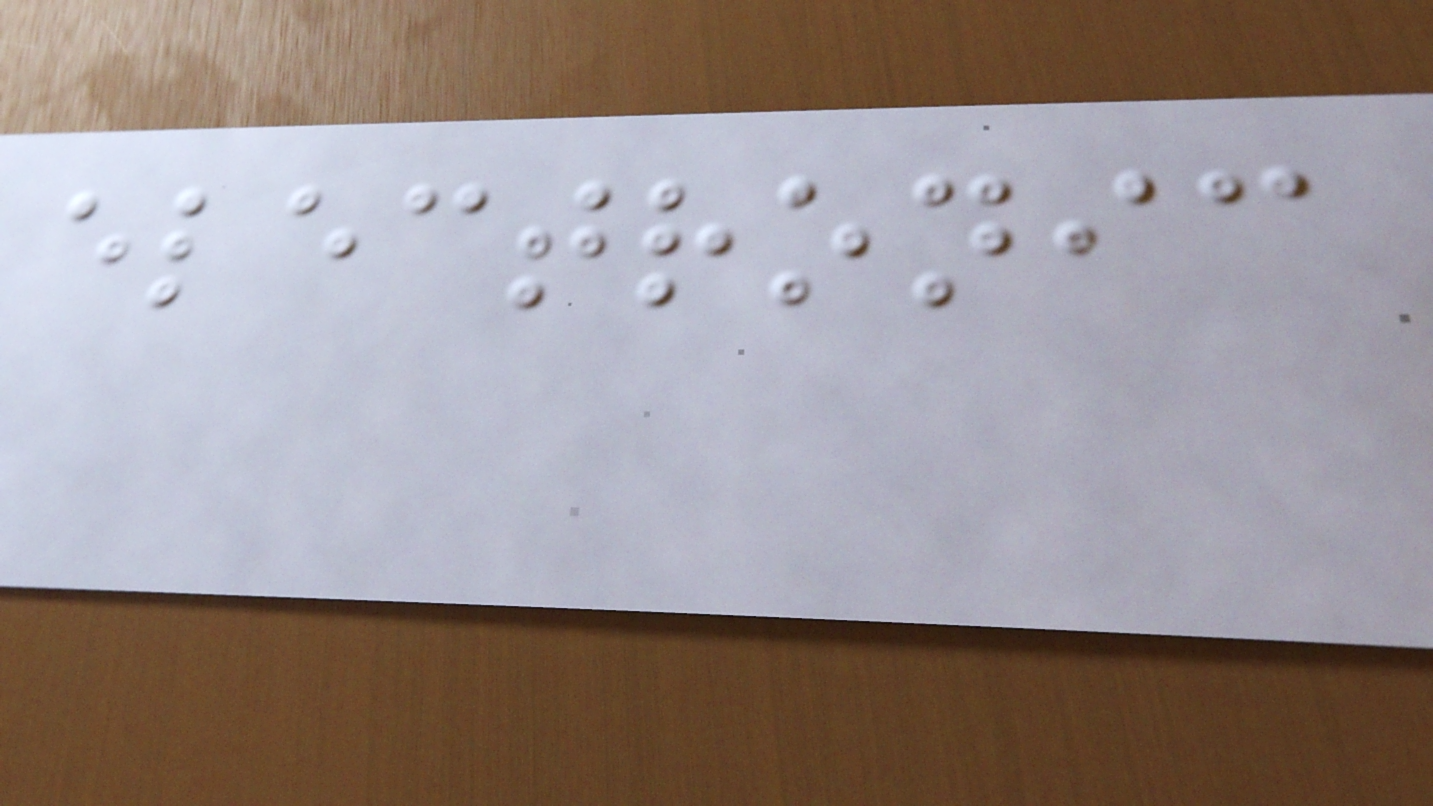electronic
